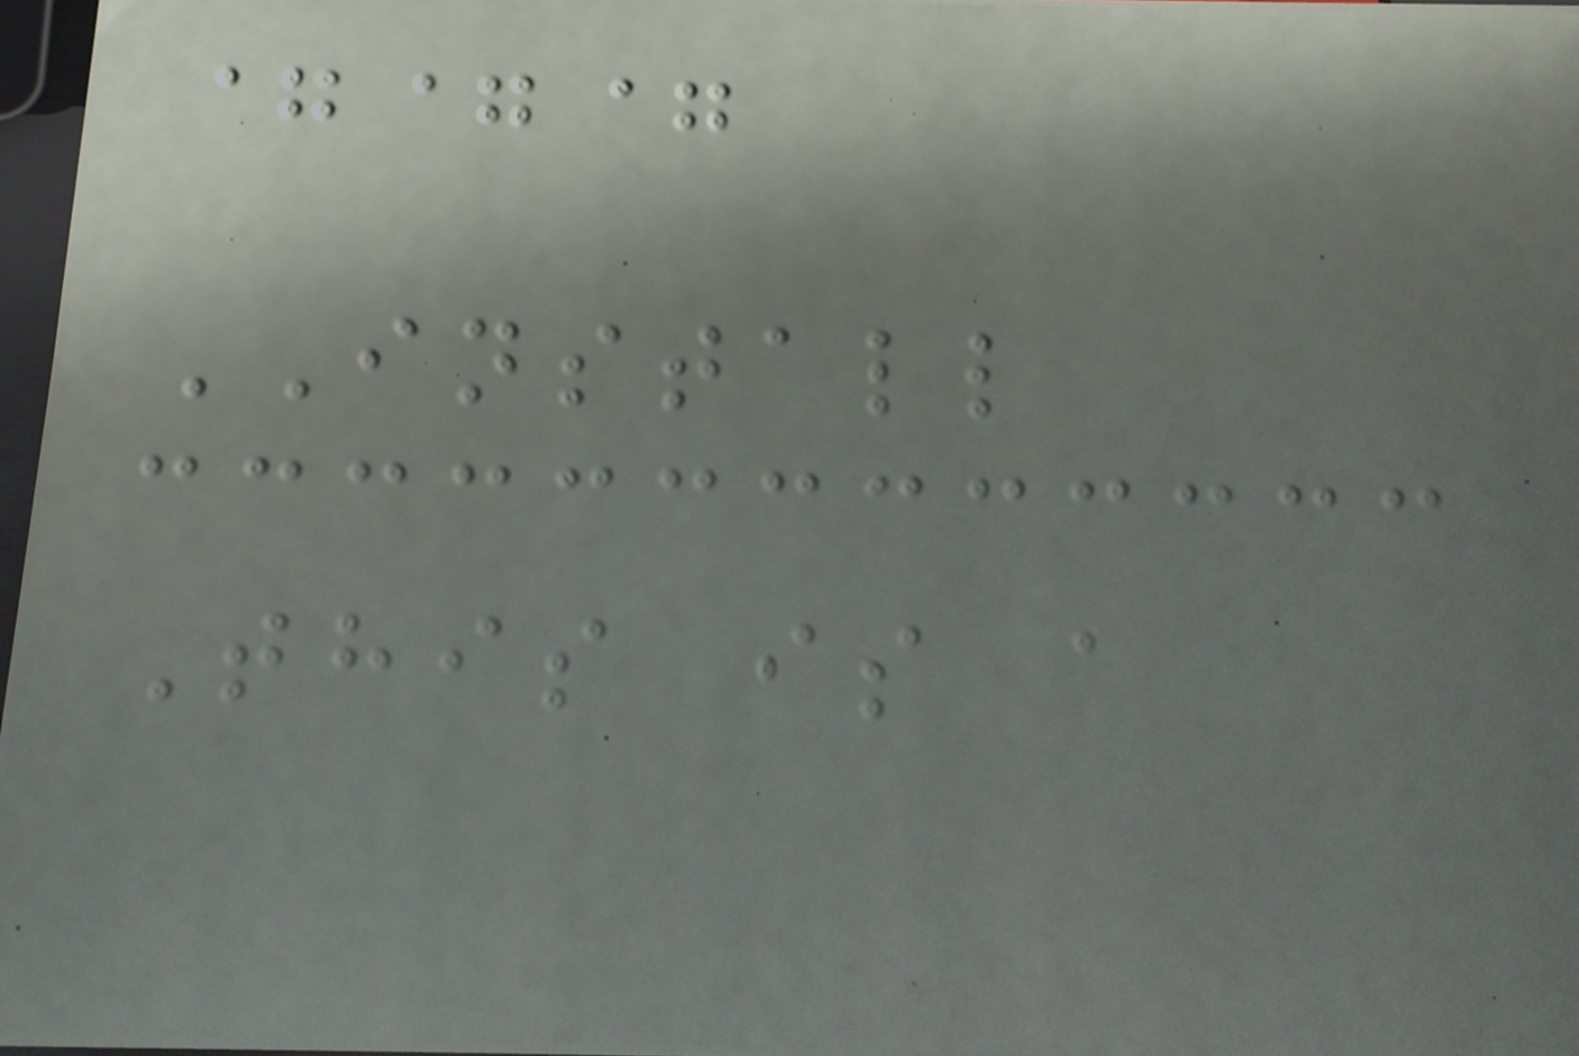===
INSTALL
This is a
